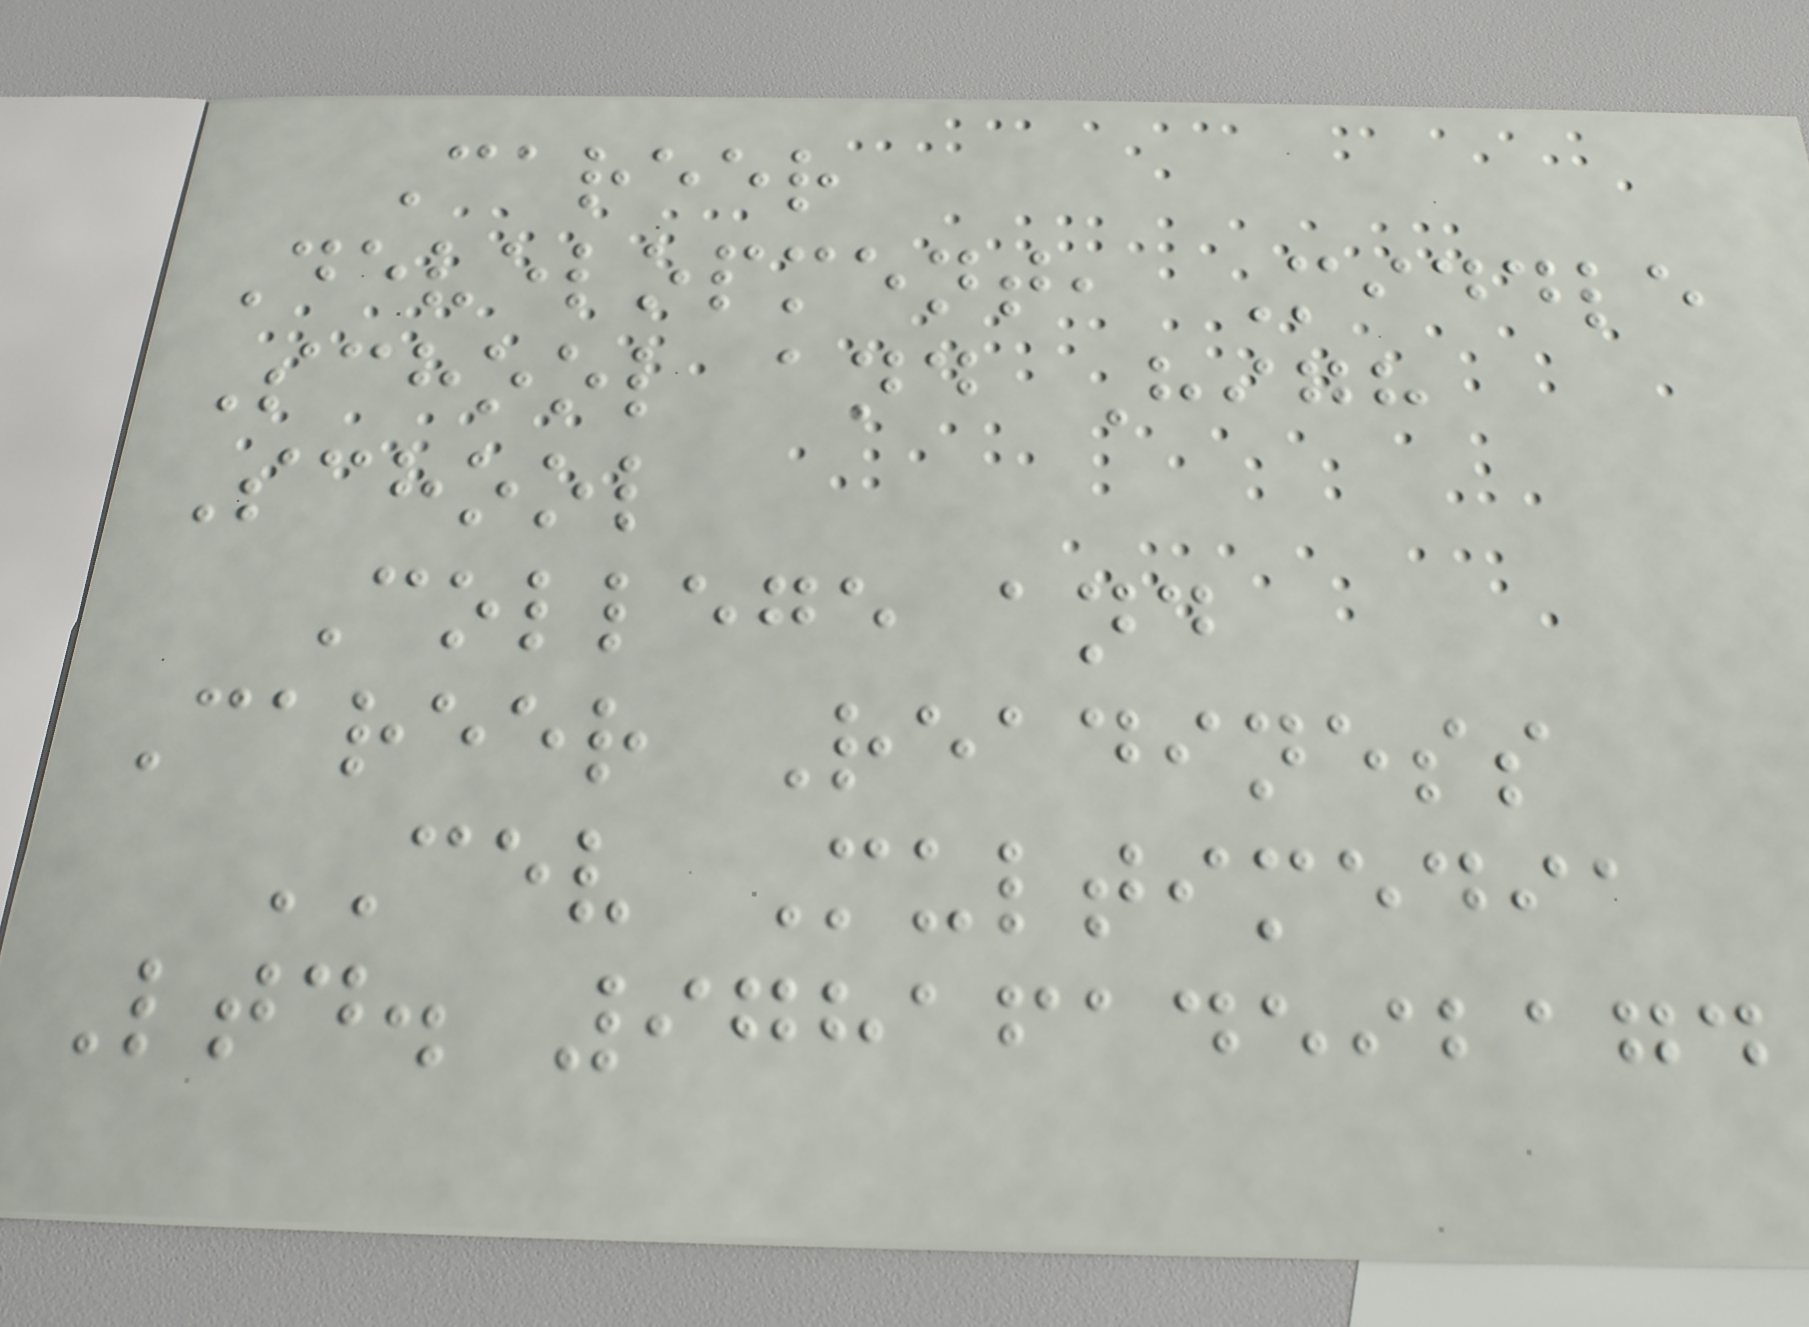Career
Development, Middle
School and High
School
College and
Career Readiness
CEV Multimedia
Ltd. 9781614592174
